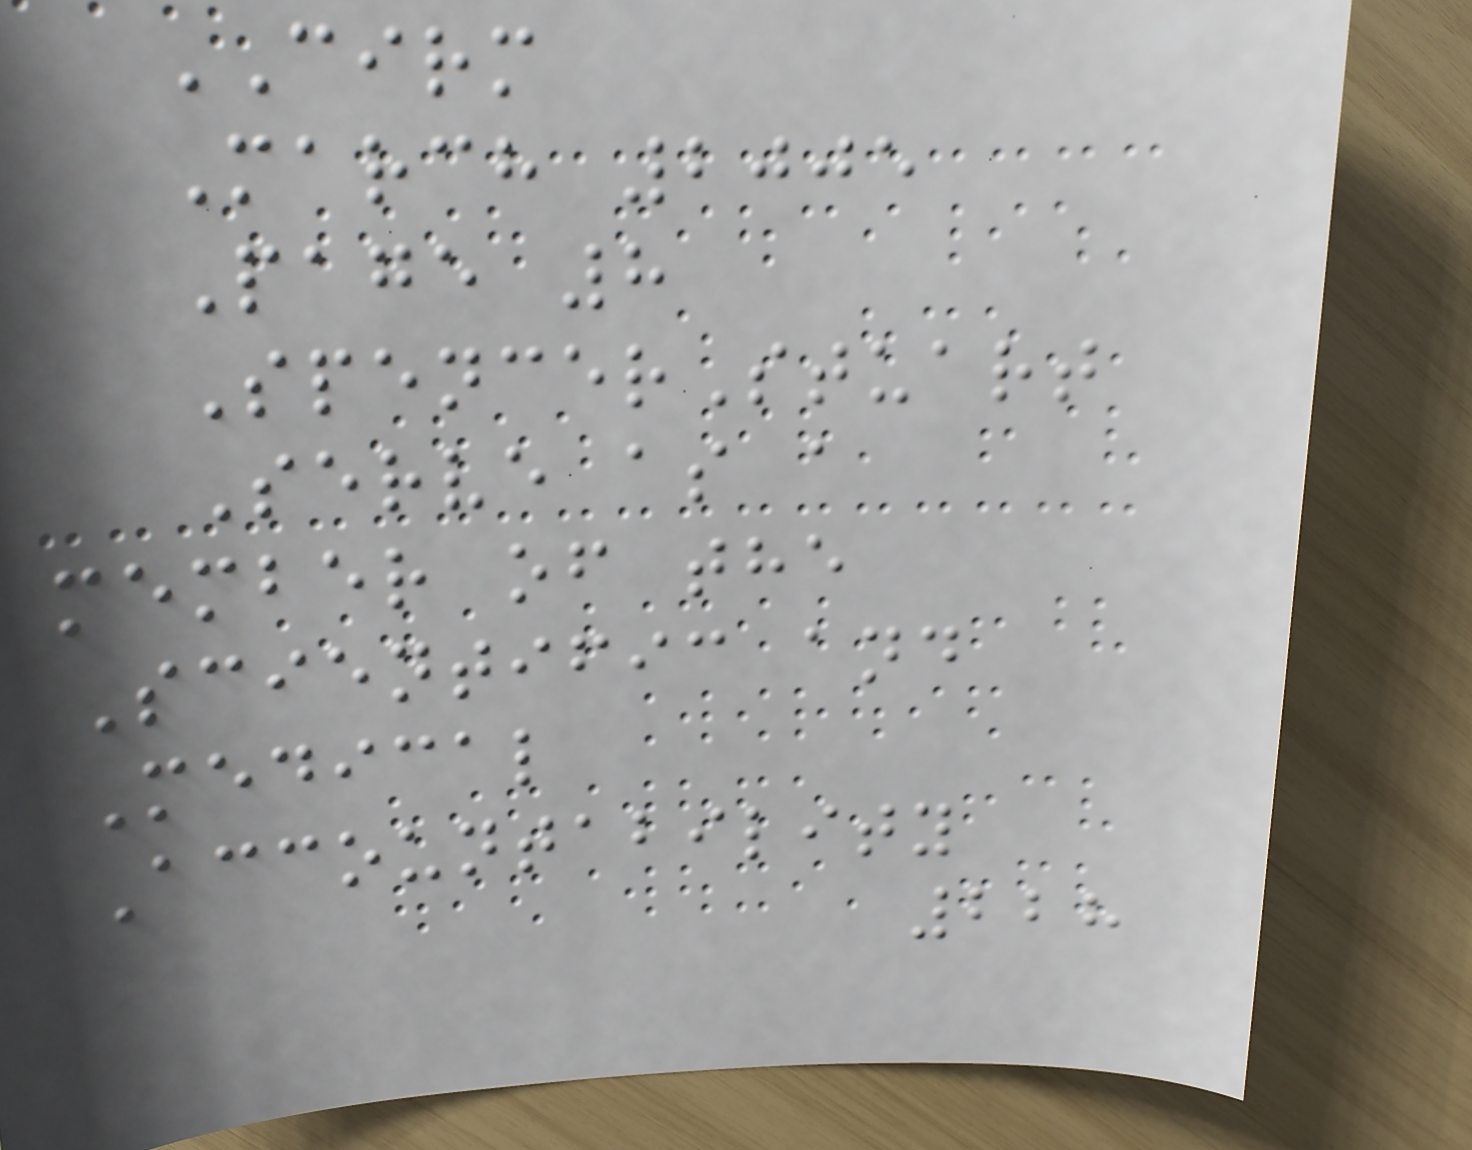CIRM
March 2005
Page 8
SpencerStuart
Serve as a
member of the
Scientific and
Medical
Accountability
228
